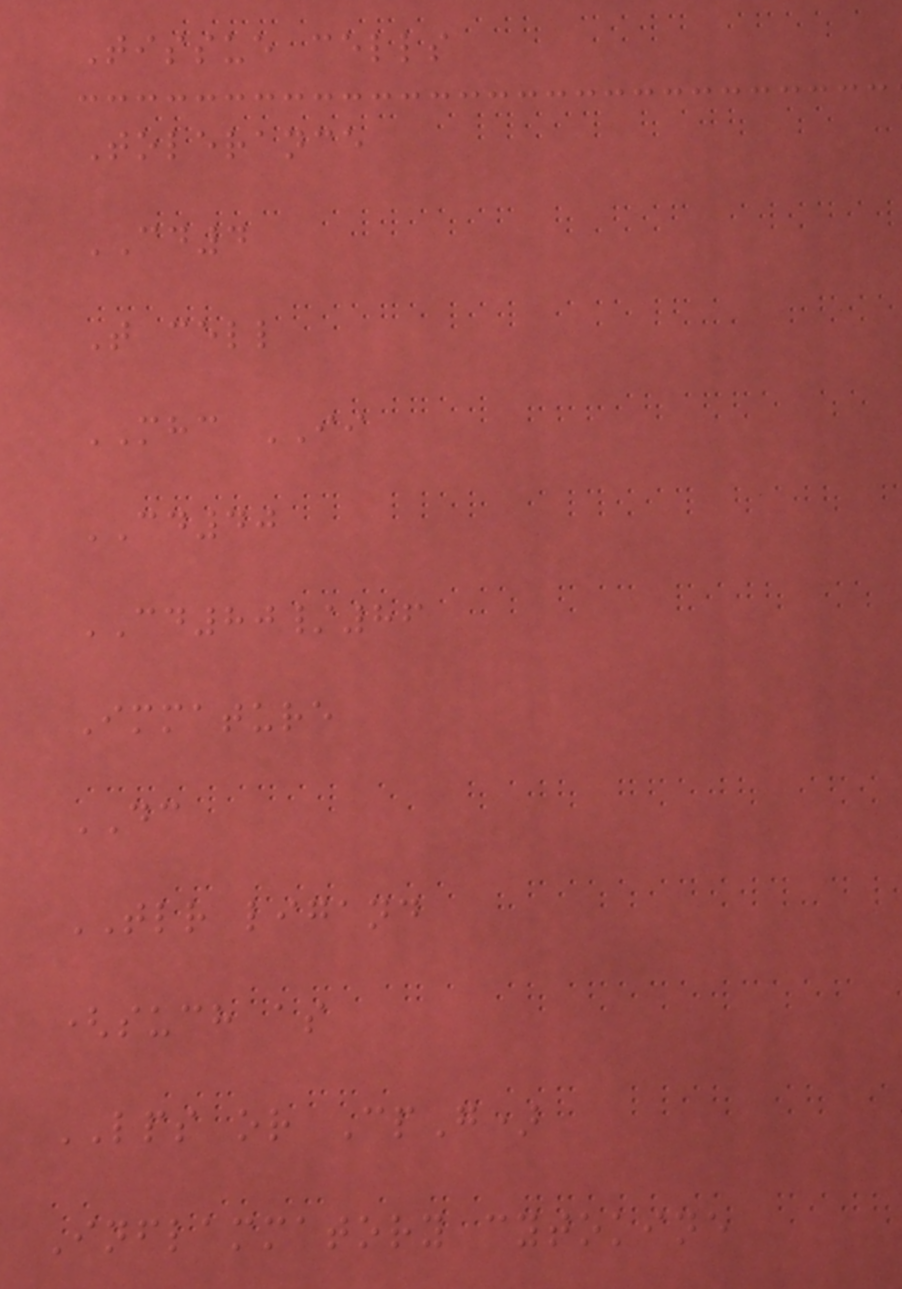Tissue cells
Tolerance
CD4
T cell
MHC II
CD40
CD80/86
Immature
DC
TLR ligand
(such as
LPS or CpG)
Inflammatory cytokine
